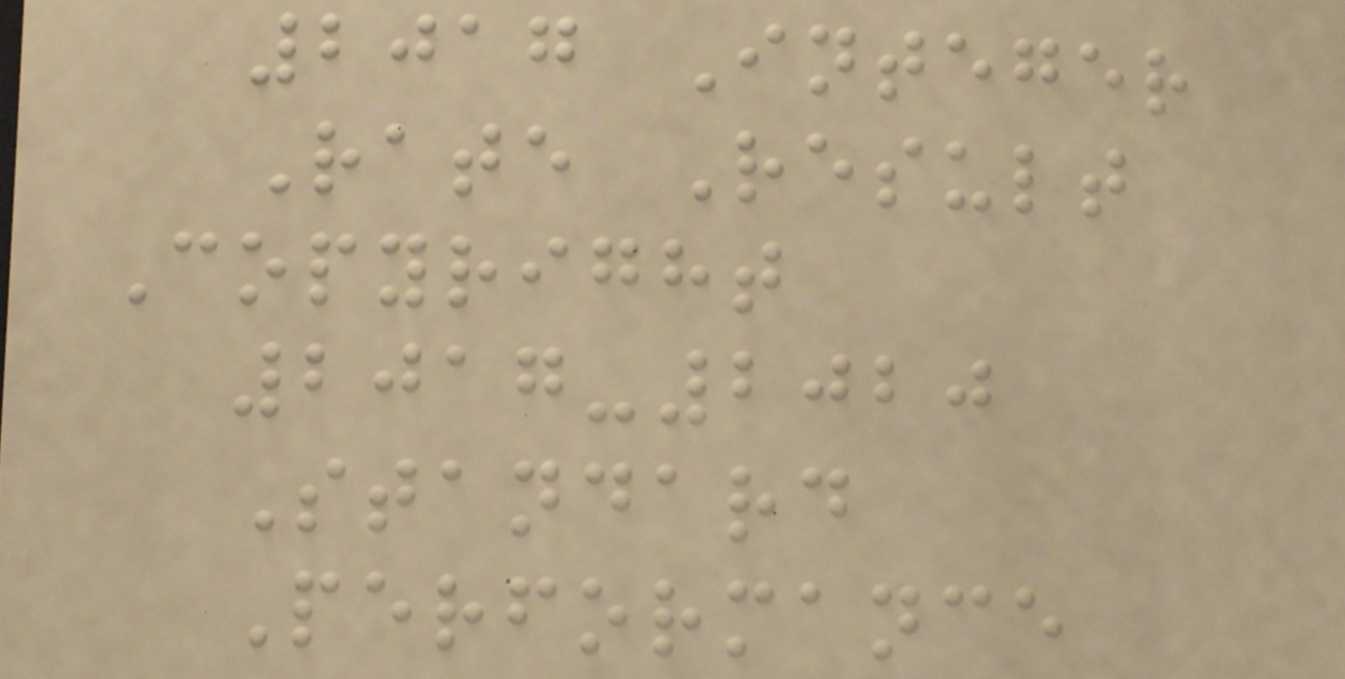2017 Integer
Rate Result
Copyright
2017-2020
Standard
Performance
